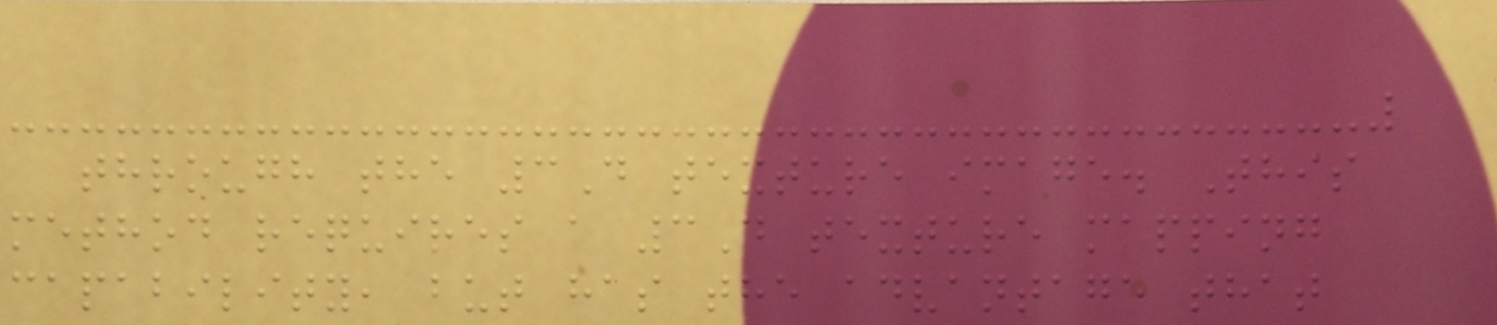through the 3D texture image. This
method requires a 3D texture mapping
capability, but has the advantage that
